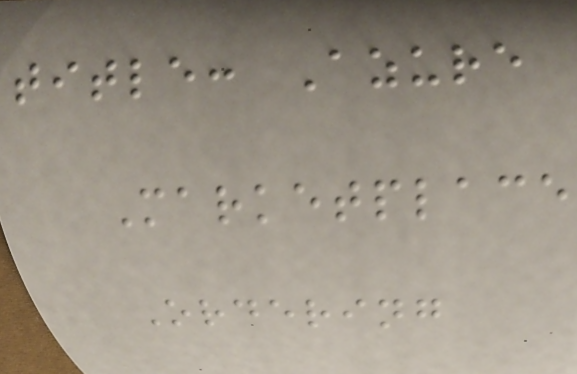title: Azure
Marketplace
Ordering
